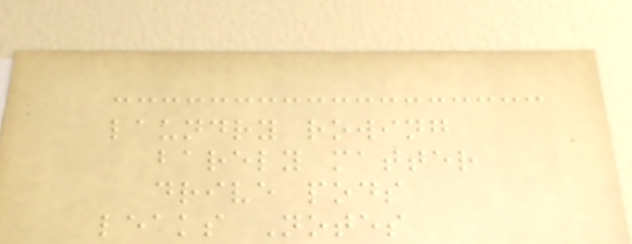laundry rowing
barely matter
drive pods
leaks Notes
